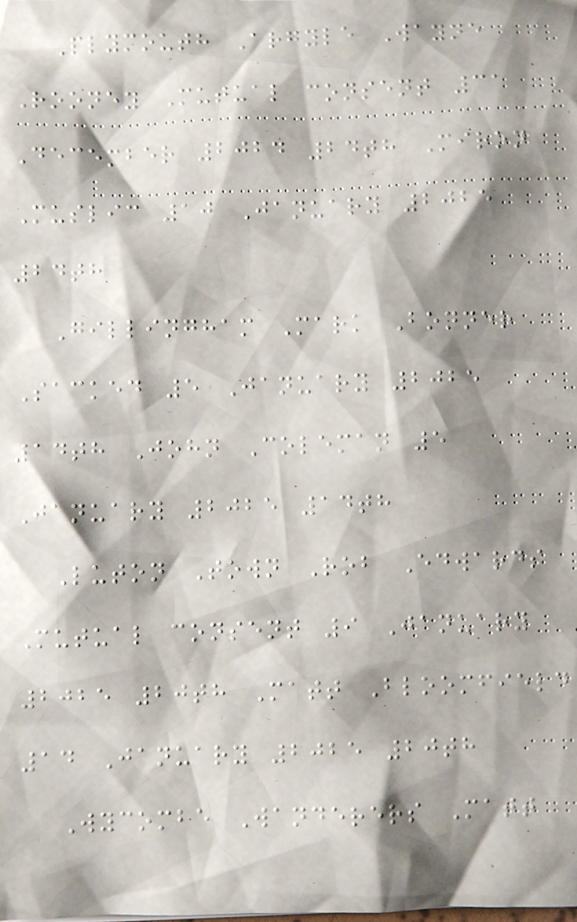Plymouth Argyle Wayne
Rooney Mutual consent 31
December 2024 24th Miron
Muslic 10 January 2025
24th
Gillingham Mark Bonner
Sacked 5 January 2025
14th John Coleman 5
January 2025 14th
Luton Town Rob Edwards
Mutual consent 9 January
2025 20th Matt Bloomfield
14 January 2025 20th
Wycombe Wanderers Matt
